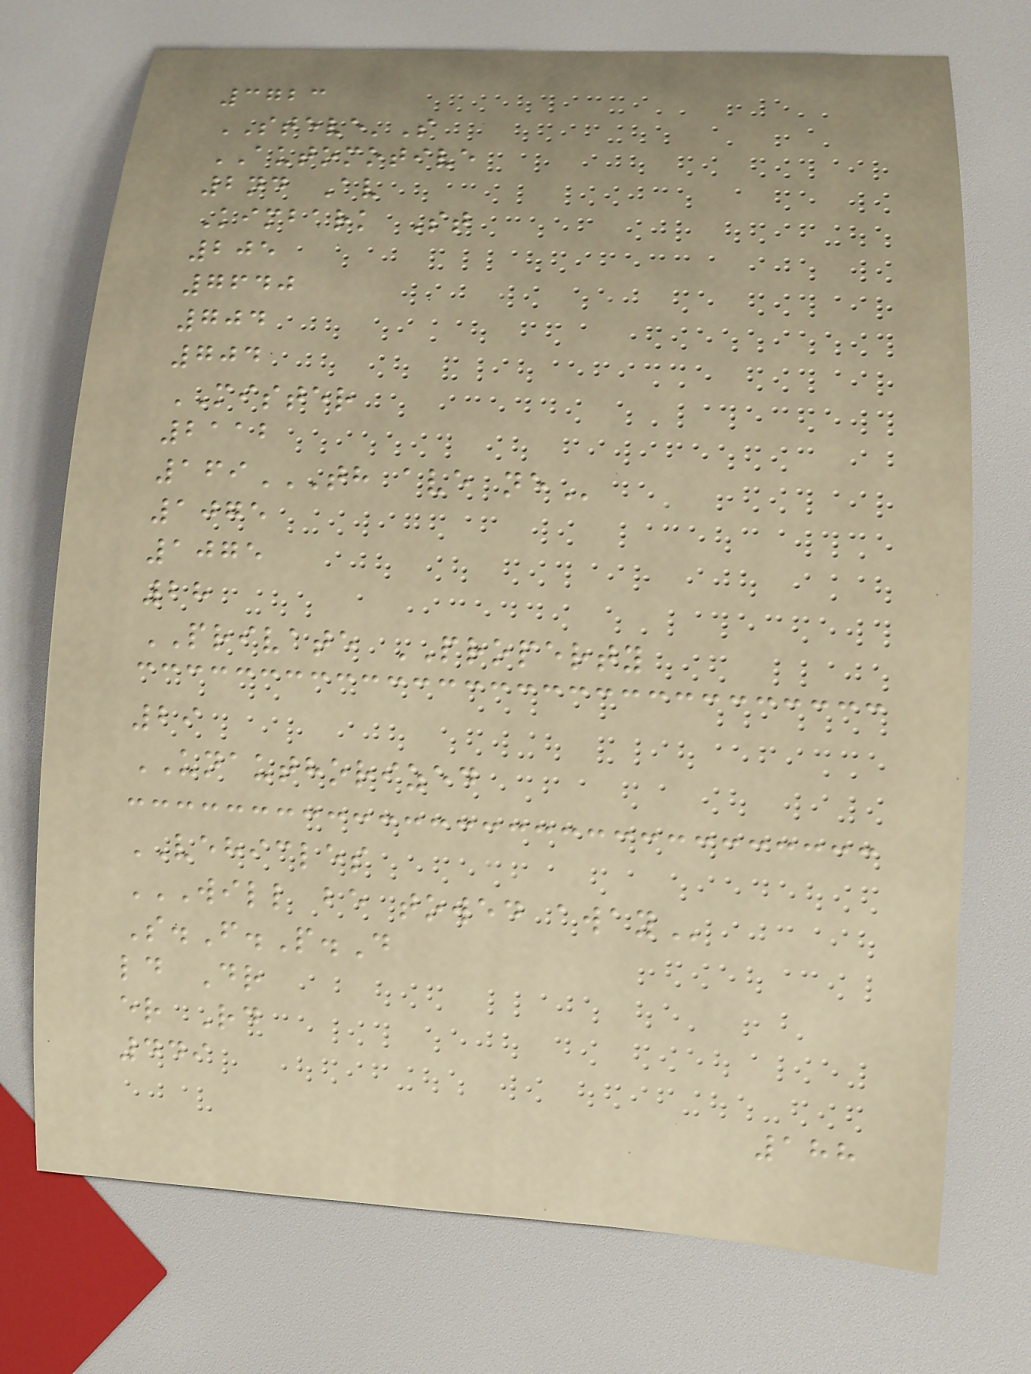3723
STEVE'S
AUTOMOTIVE
2nd Av
Kimbark St
205
7640
704
704
MISTER
2112
169TH AVE NE
1075
1075
28
PRIVATE PROPERTY
29
UNAUTHORIZED
VEHICLES
WILL BE TOWED AWAY
S.F.P.D
ld Dr
er Rd
449
188
